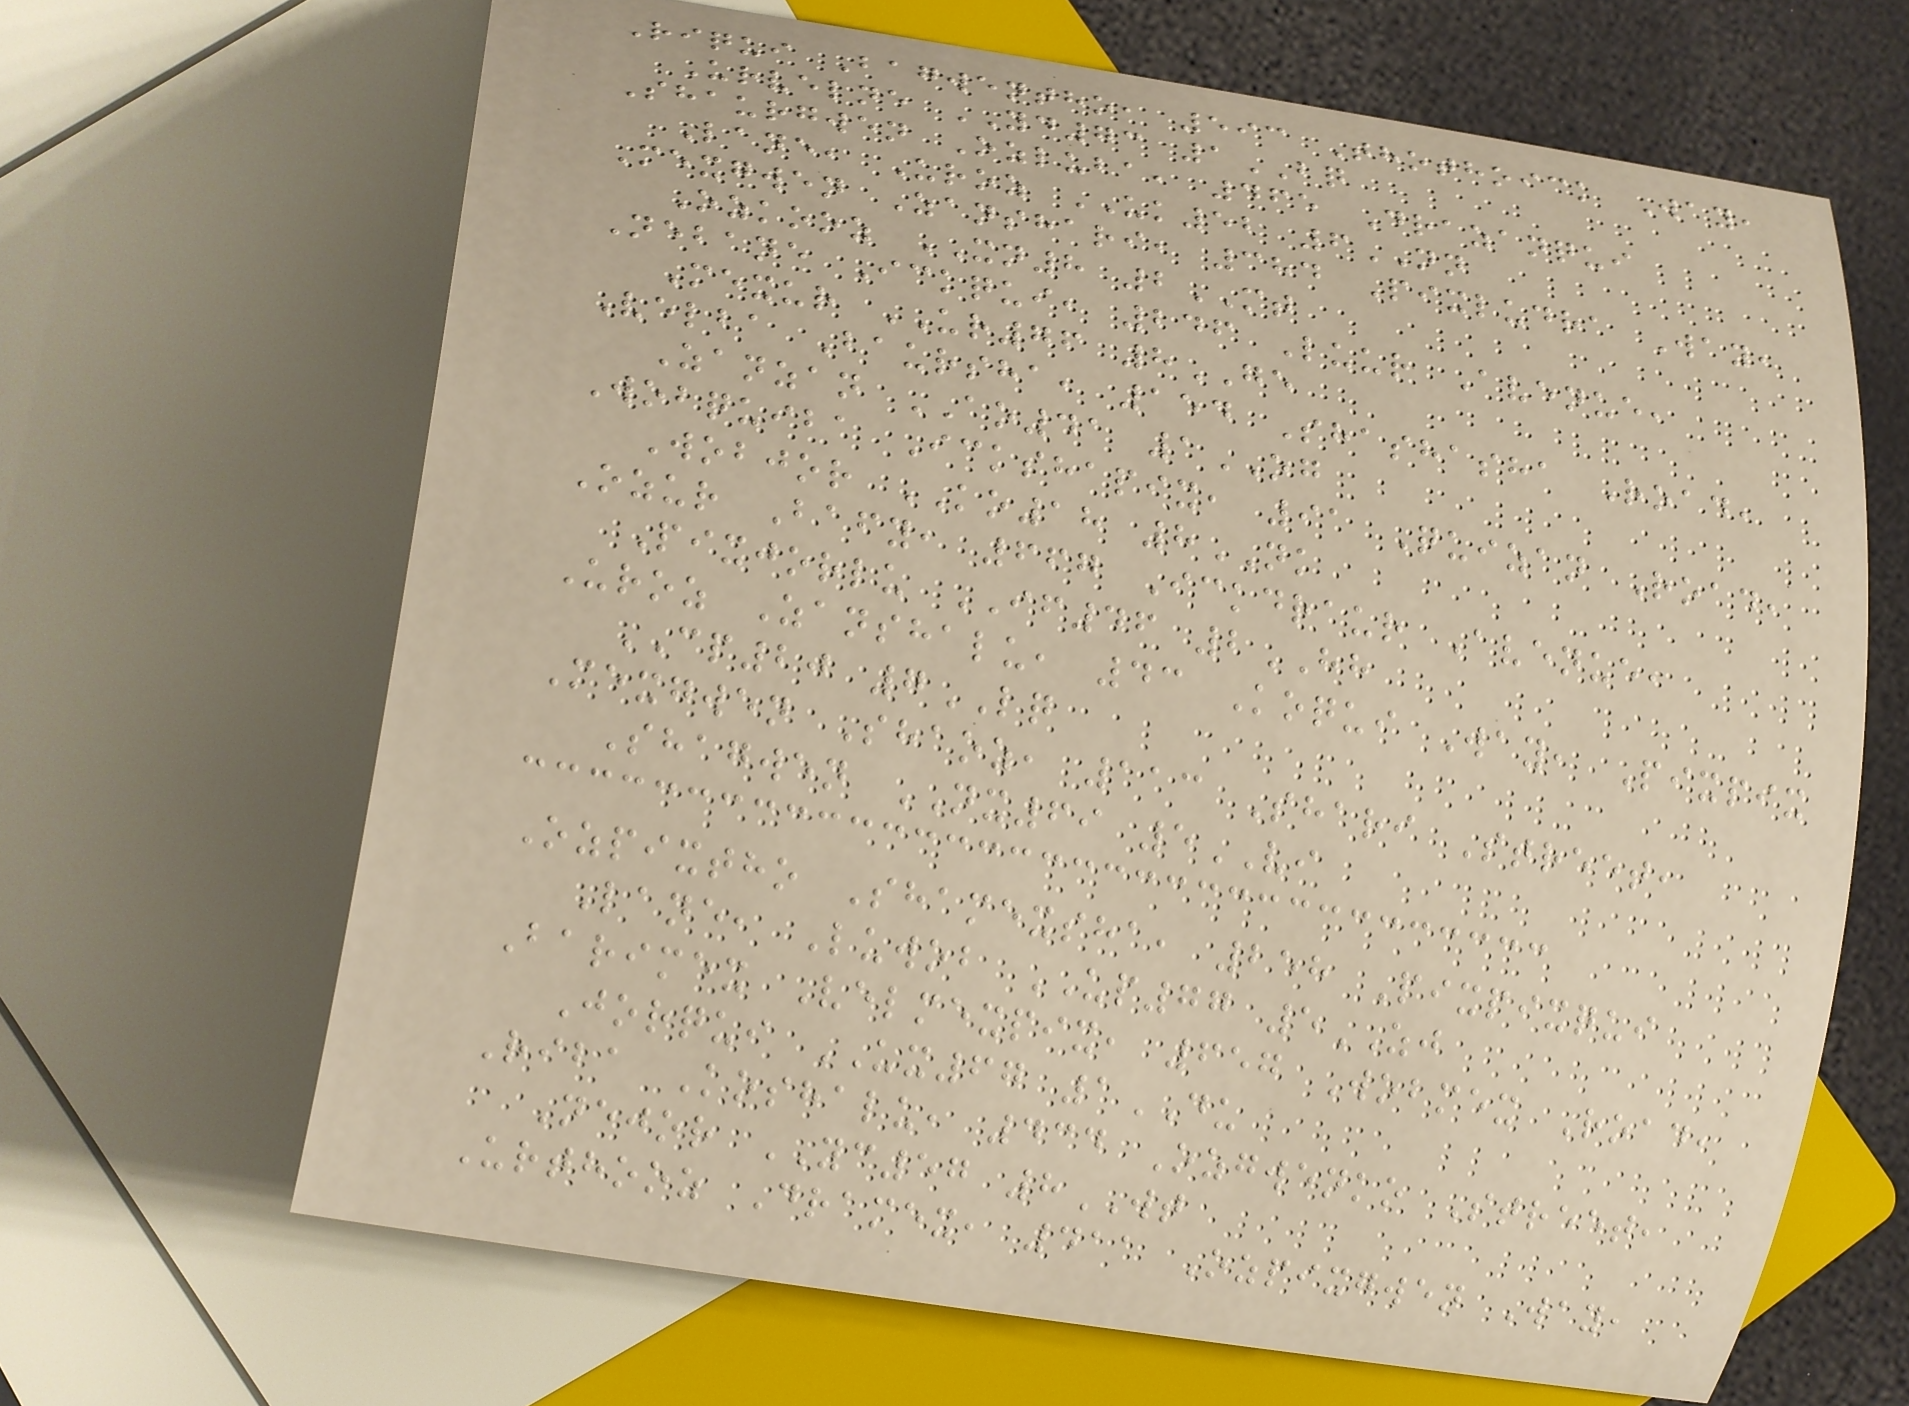Riqui Bagwentho, 593 Thothoick Way,
Urvelne YD73 1BQ
Shaurgwen Ozluba, 465 Drazanqui
Lane, Uroz UK52 6NN
Mexgwen Zanshari, 384 Pixludra Way,
Ozkooz XN8 2MT
Nebane Ickqui, 246 Luur Avenue,
Mexur UR76 8GE
Velba Baursha, 154 Shashasha Road,
Zanzan AO41 1OG
Wobquiba Ickshapix, 91 Quizan Road,
Wobjor KO18 8NK
Ozur Bafy, 667 Ickdraur Avenue,
Pixjorlu IF46 2HH
Uroz Zanshalu, 43 Koqui Way, Pixpix
CP20 7LQ
Mexgwen Shaoz, 113 Shari Street,
Shagwen NX69 5VI
Ozpixtho Shamexsha, 258 Pixpixqui
Lane, Luwob UP77 5ZJ
Barimex Velmexpix, 657 Wobmex Road,
Jorqui UX67 1DU
Riba Koshalu, 434 Ozgwenko Street,
Nejor YC57 8WT
Urthooz Dramex, 411 Ozpixgwen Way,
